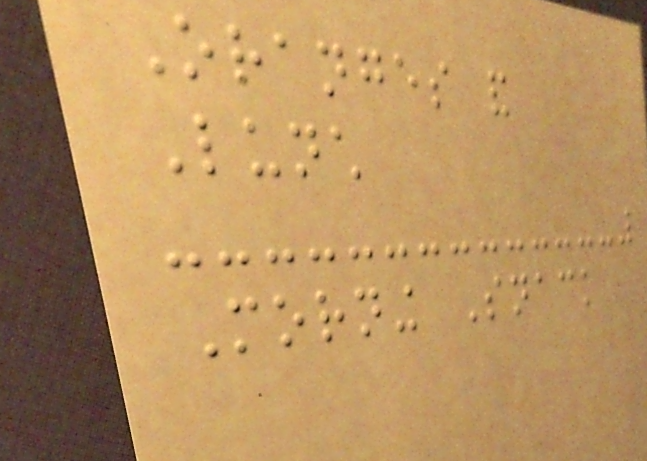Oranges and
Lunch
Morning Snack
